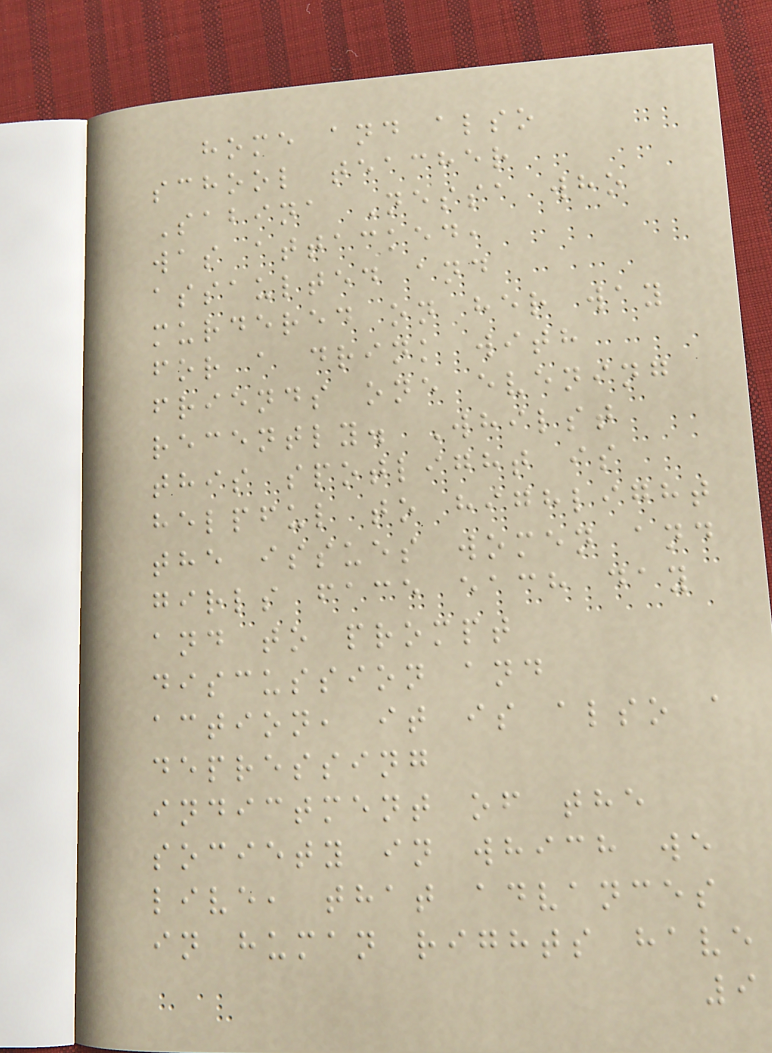home and also
school teacher
Sabina Nessa who
was attacked,
assaulted and
murdered on her way
for a drink with
friends one evening
recently. Whilst
this spotlight is
helpful to highlight
the issues women and
girls face each day
and to prompt
discussion and
action, it is also a
depressing
indictment of the
society in which we
live, that advances
in human rights have
9
